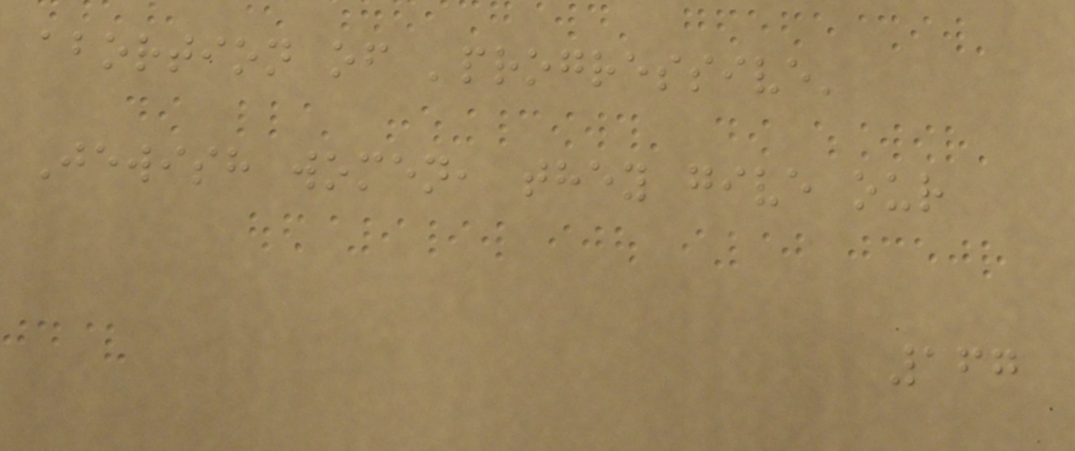abortion of 'progressive'
Jewish women, they give our
167
